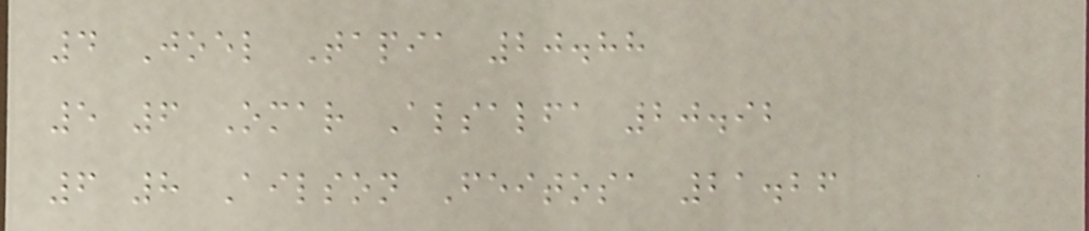4 Joel Tapia 20.88
5 6 Omar Alsalfa 20.92
6 8 Ailson Feitosa 21.26
